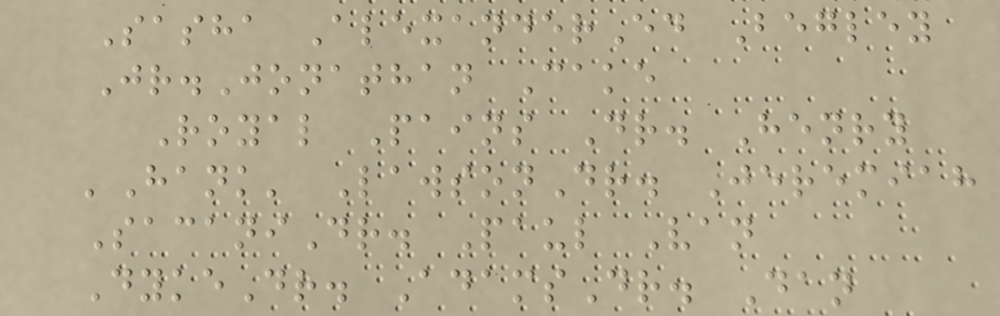Sasha AlexanderEd Begley
Jr.Jonathan Cake
Royal Pains Dr. Henry
'Hank' LawsonDr. Jeremiah
SacaniDr. Paul Van
DykeDr. AdamsDr. Dan
